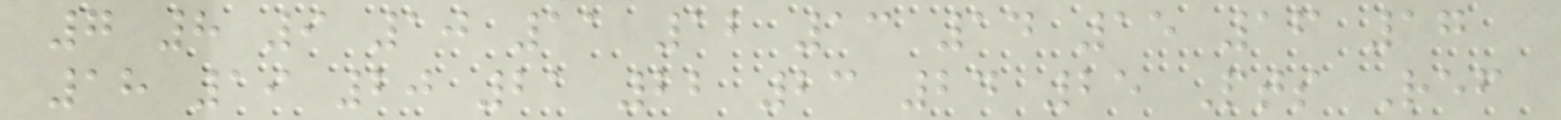7 8 9 10 11 12 13 14 15 16 17
18 19 20 21 22 23 24 25 Pts Ref
